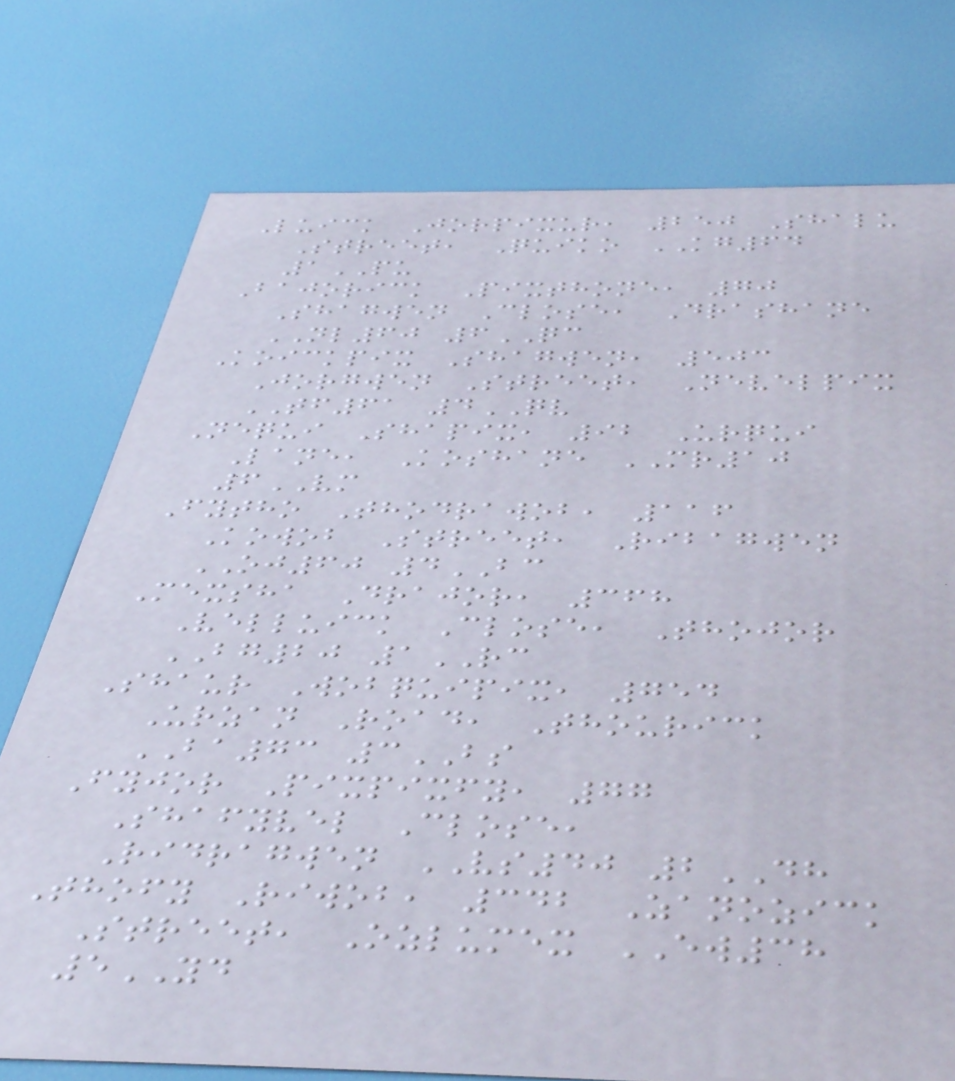Luick Jorpixur, 250 Shalu
Street, Quiko KG64
1PU
Bajorick Pixthone, 70
Shagwen Close, Drashane
NL60 6QC
Koickpix Shagwen, 503
Jorgwen Street, Nevelpix
TF61 4QV
Nequi Shapix, 92 Urqui
Lane, Koshane MR10
6VM
Fytho Thodrawob, 116
Kowob Street, Ribagwen
OJ60 4BC
Mexsha Drajor, 368
Velluick Close, Thojor
BG20 1RC
Shaur Wobquipix, 754
Urzan Road, Thourick
BA73 3BS
Fyjor Pixpixfy, 77
Shafyvel Close,
Ridragwen VS40 2DH
Thofy Riwob, 342 Zanozick
Street, Ozlumex EW38
5YD
